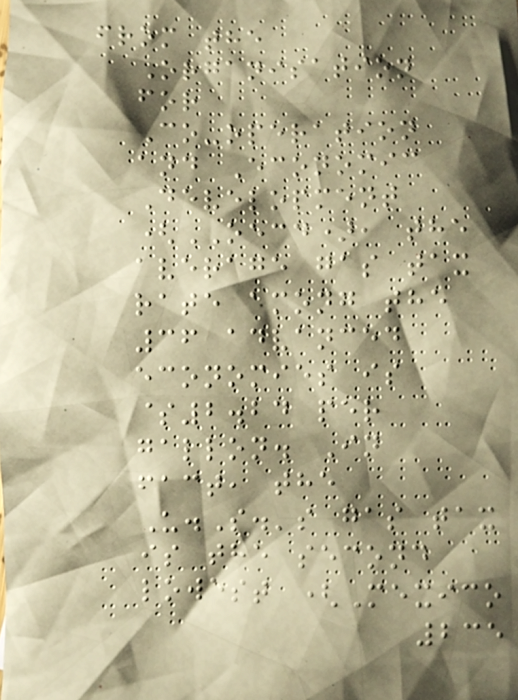from the
Organisation
for
Co-operation
and Economic
Development
(OECD), the
average gas tax
rate among the
36 advanced
economies is
$2.24 per
gallon. In
fact, the
U.S.'s gas tax
is the second
lowest (Mexico
235
